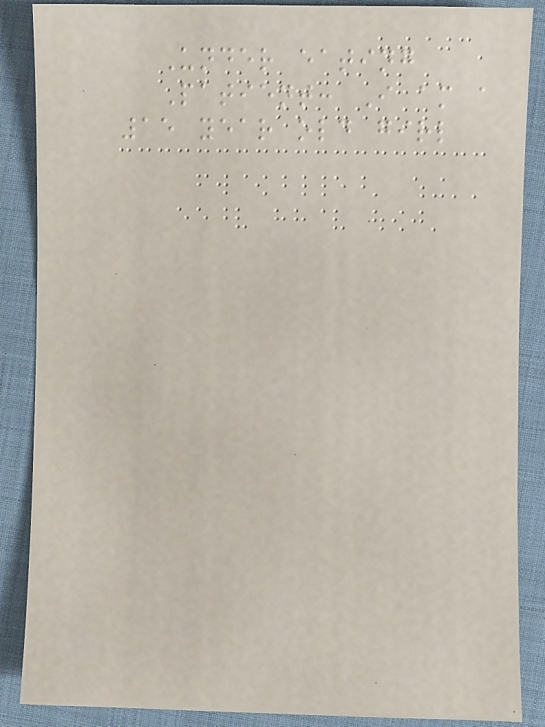Under eating
Patient: I am a
15 year old girl
